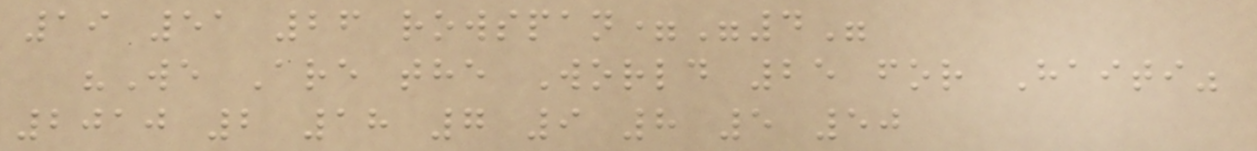19 51 26 rowspan="4"
"We Are the World 25 for Haiti"
2010 2 18 7 9 8 5 50
